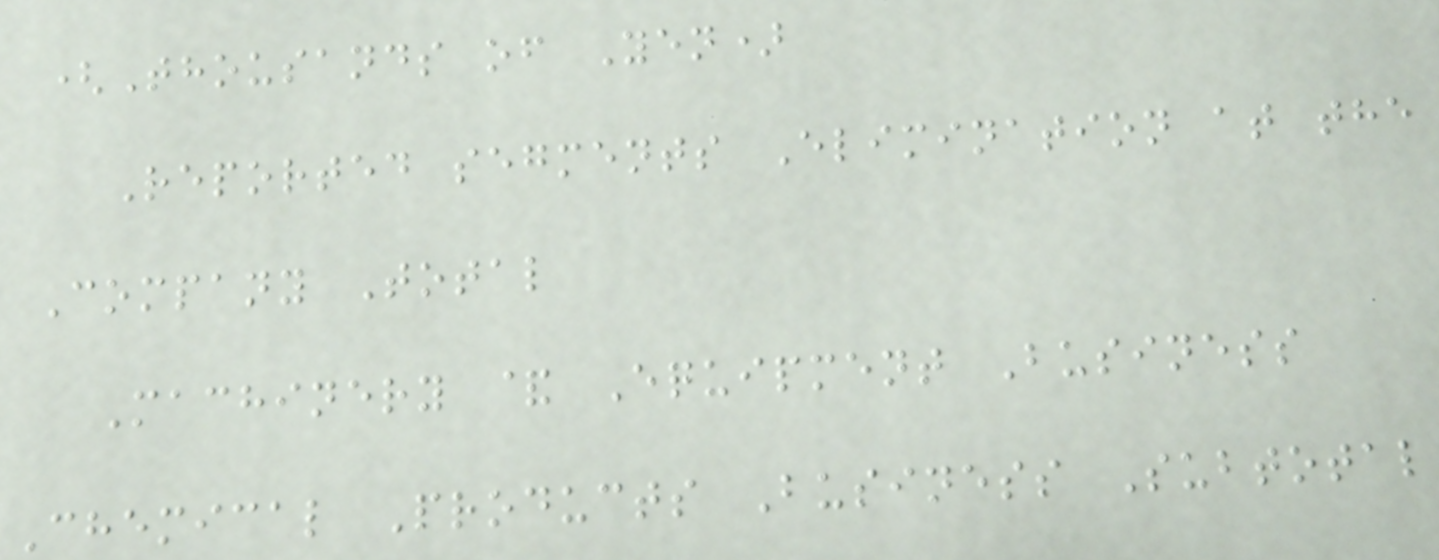(Thousands of Yen)
Reported segments Elimination at the
Company Total
Machinery & Equipment Business
Chemical Products Business Subtotal
